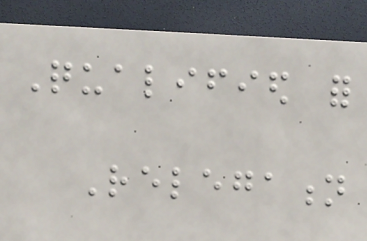Qualified for
Relegation
